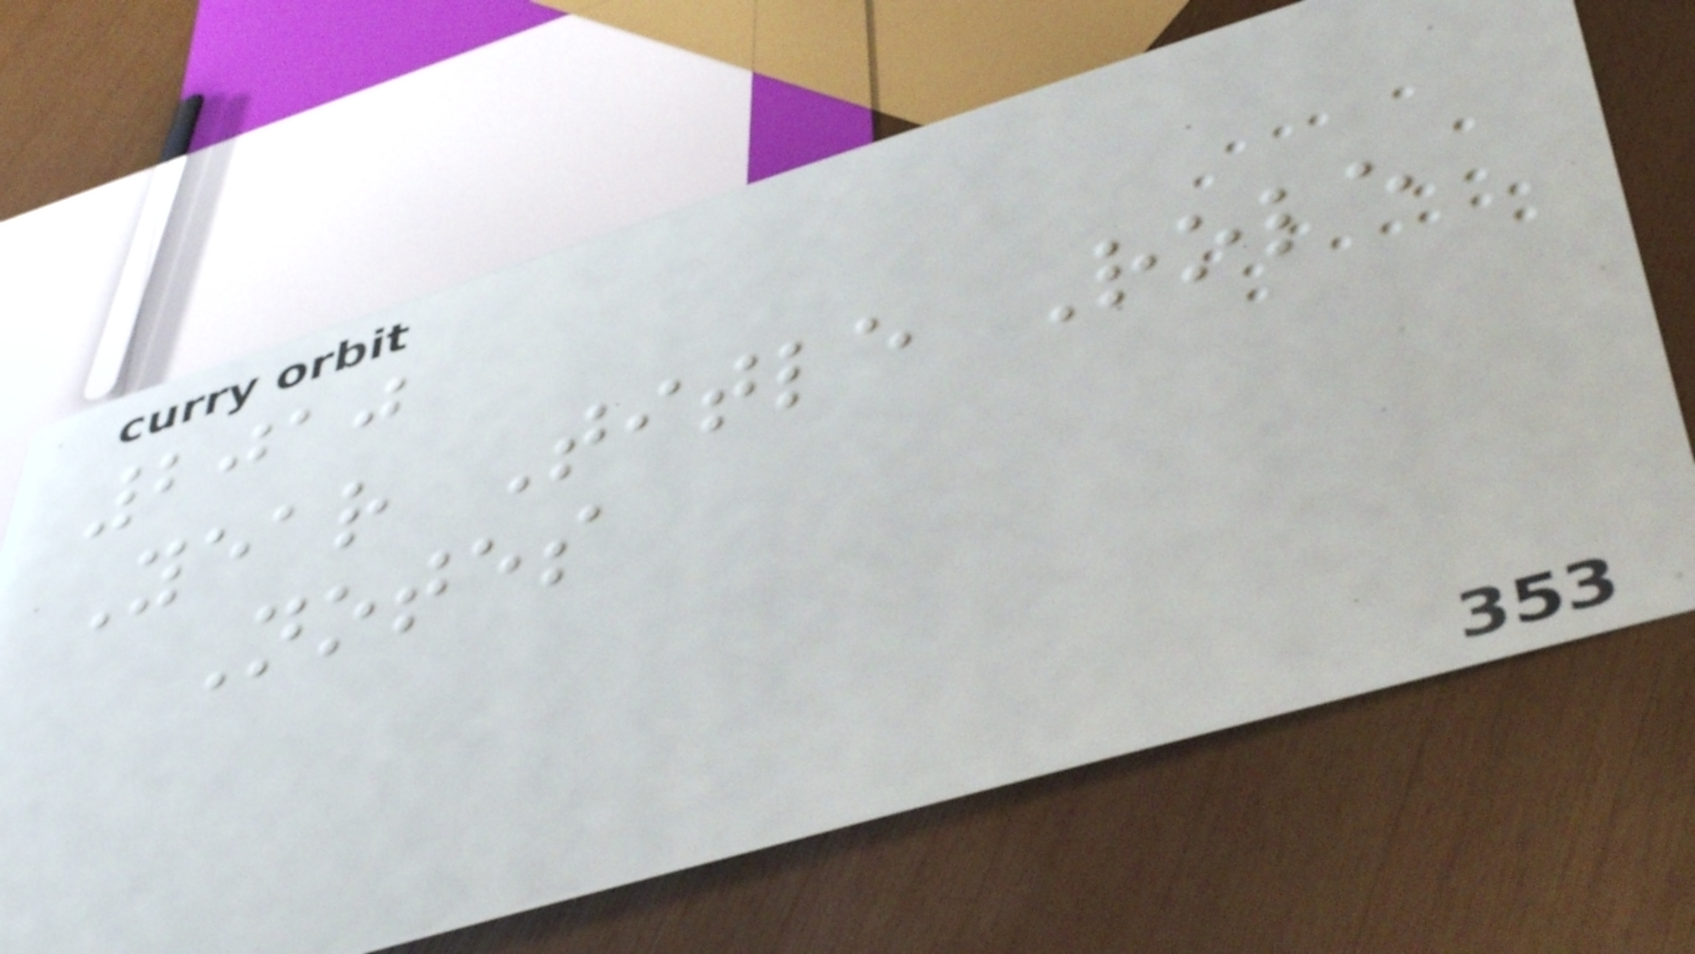2010
Year Title Role
Notes
